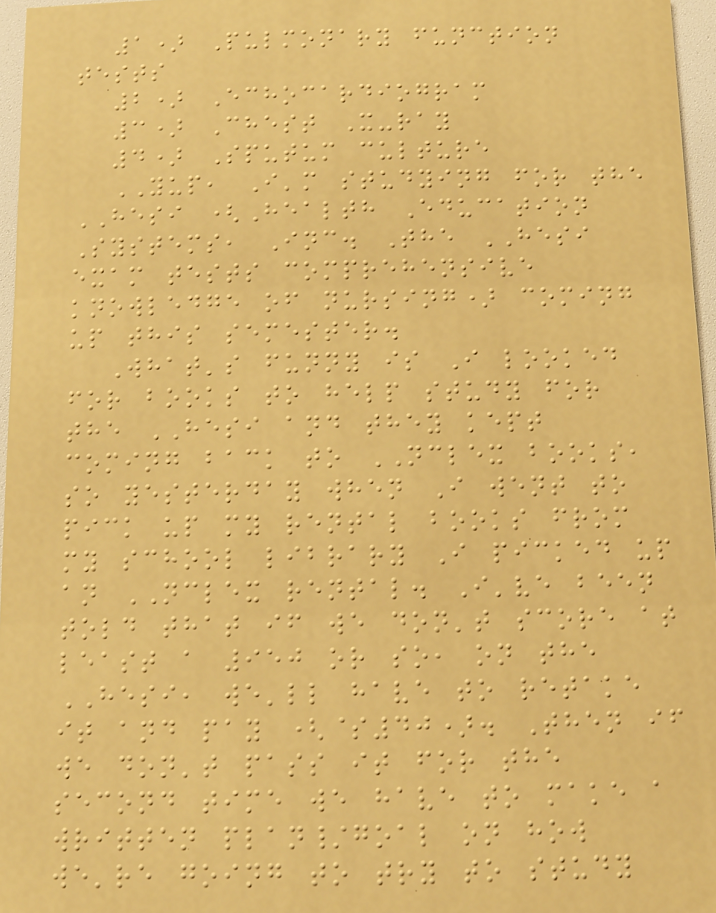1) Pulmonary function
tests
2) Echocardiogram
3) Chest X-ray
4) Sputum culture
YUP, I'm studying for the
HESI (Health Education
Systems, Inc. The HESI
exam tests comprehensive
knowledge of nursing) coming
up this semester.
What's funny is I looked
for books to help study for
the HESI and they kept
coming back to NCLEX books,
so yesterday when I went to
pick up my rental books from
my school library I picked up
an NCLEX rental. I've been
told that if we don't score at
least a 950 or so, on the
HESI, we'll have to retake
it and pay ($40). Then if
we don't pass it for the
second time we have to make a
written plan/goal on how
we're going to try to study
